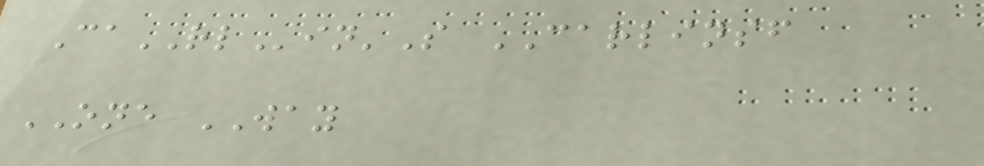CaRLin'S CARLINSF
ONE WAY
